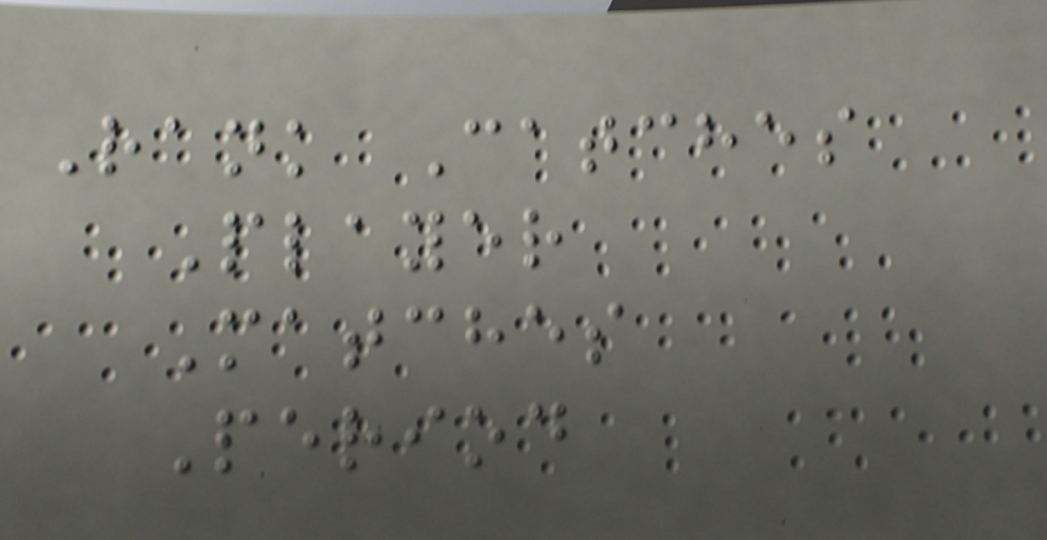Rank Catches
Player
Matches
Period
